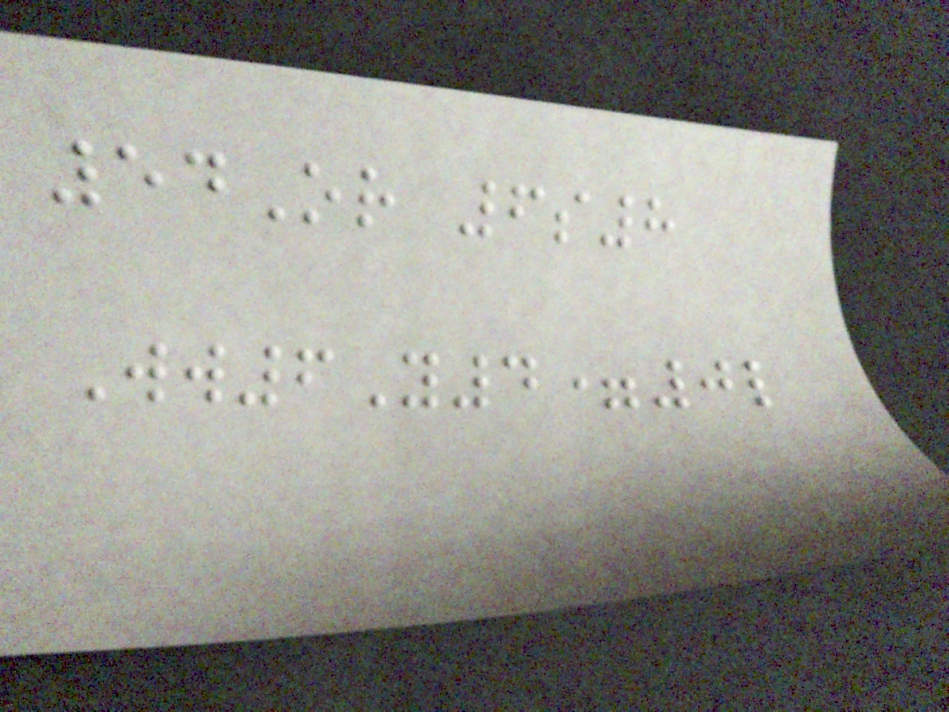54Or 6s8
Ww6Y4=0l
